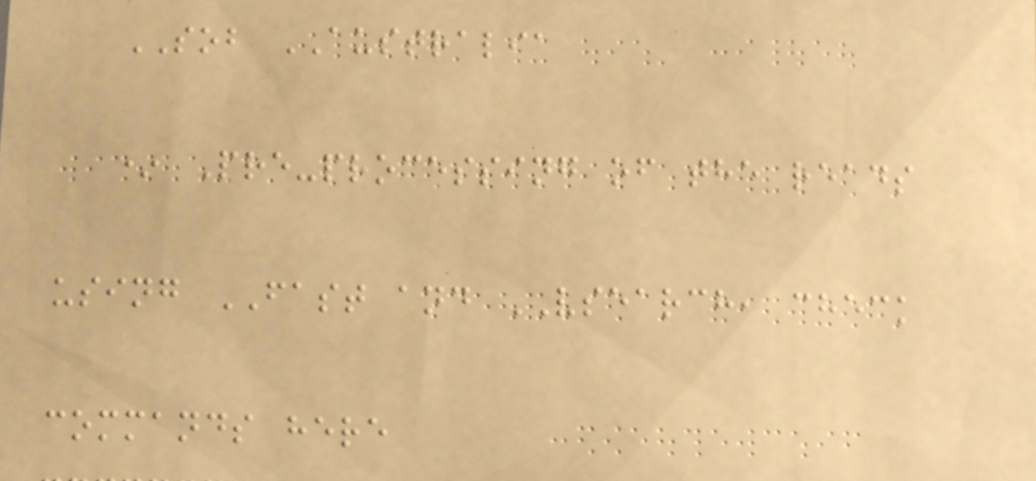SOB AUSTRALIA
* Pre-processing of the reads
using FAST and VSEARCH, check
commands here
